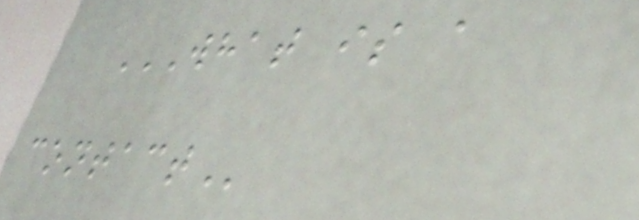WHAT IS A
CONTACT
